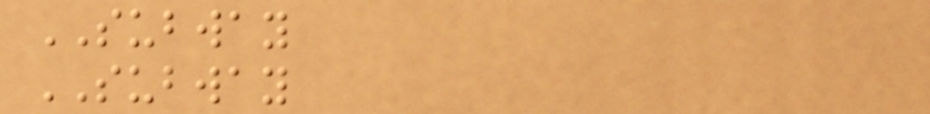SUBWAY
SUBWAY
